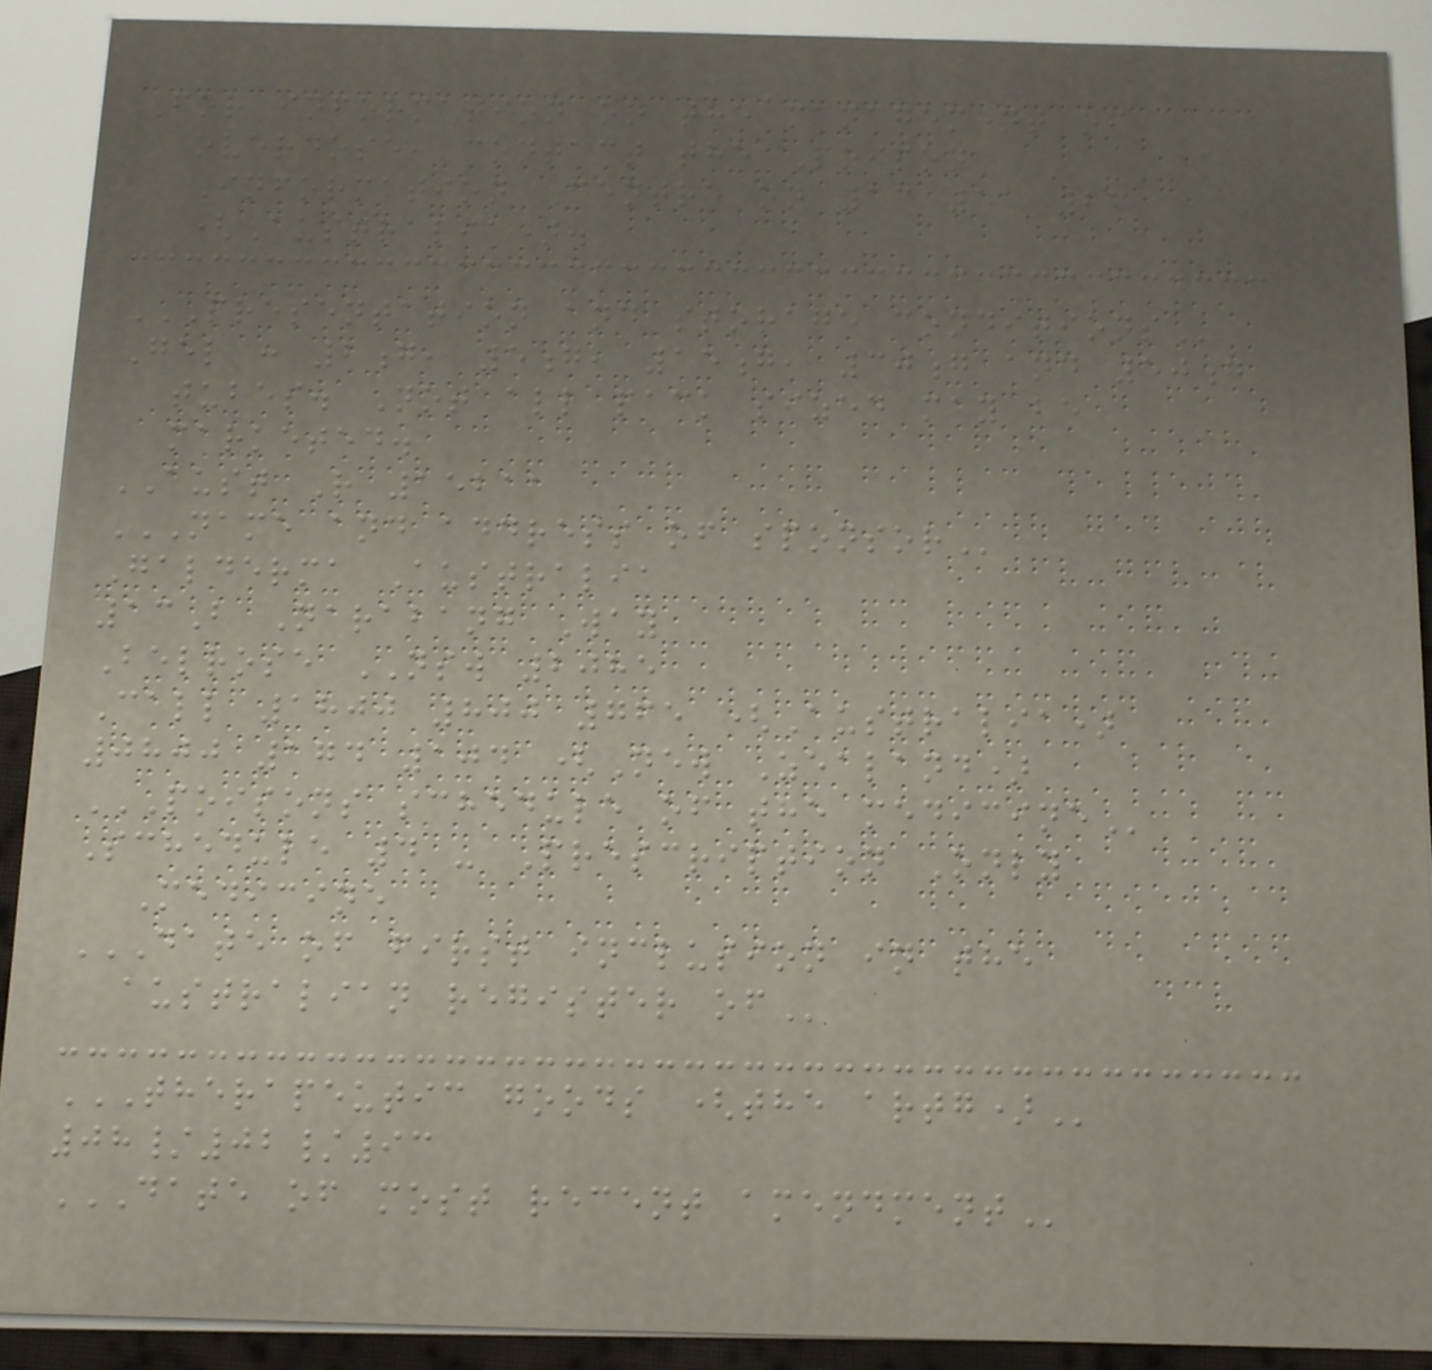For information on the management of
overdose, contact the Poison
Information Centre on 13 11 26
(Australia).
PRESENTATION AND STORAGE CONDITIONS
Gel : 2g, 5g, 15g, 30g and 50g
tubes. Not all pack sized may be
marketed.
AUST R 15211
NAME AND ADDRESS OF SPONSOR
Galderma Australia
13B Narabang Way
Belrose NSW 2085
Call 1800 800 765 (Australia)
0800 174 104 (New Zealand)
POISONS SCHEDULE OF THE MEDICINE
Schedule 4 - Prescription Only
Medicine
DATE OF FIRST INCLUSION IN THE
AUSTRALIAN REGISTER OF
THERAPEUTIC GOODS (THE ARTG)
08/02/93
DATE OF MOST RECENT AMENDMENT
